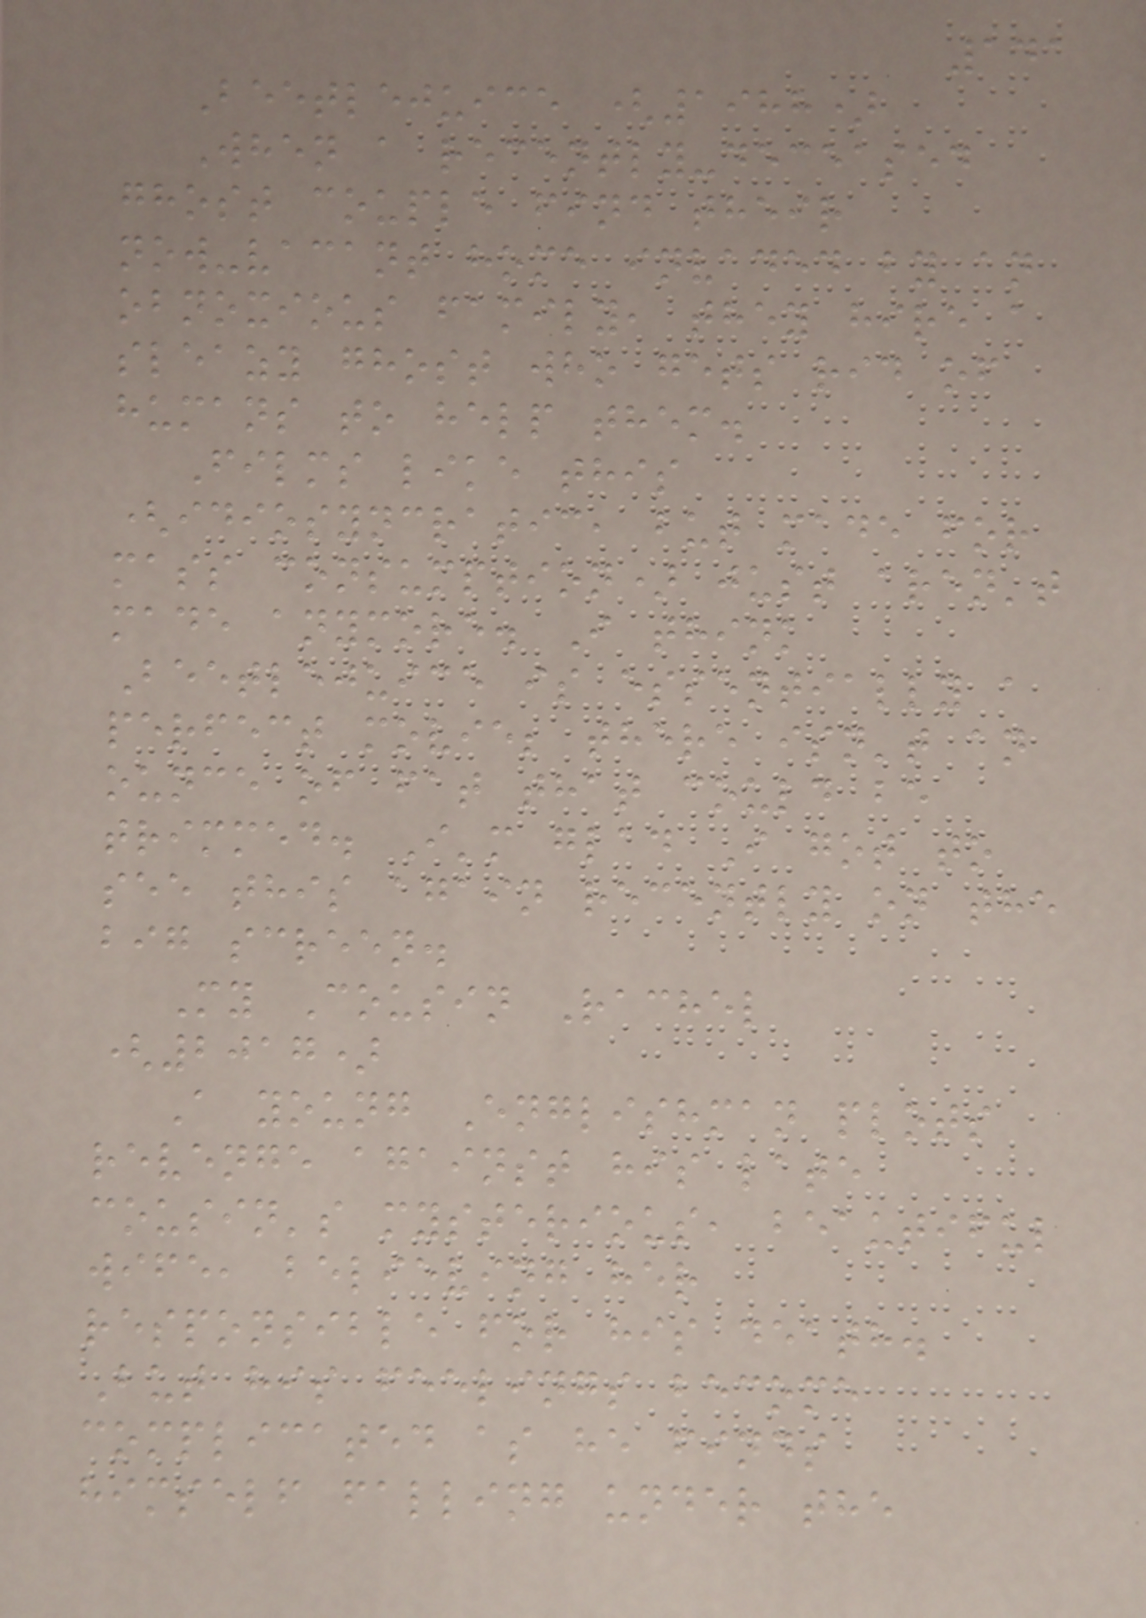141
Beetlejuice (1988)
When a recently-deceased
ghost couple find their
now-vacant home invaded by an
obnoxious family, they hire a
sleazy ghost who gets rid of
humans to help them.
Films like this
(idiosyncratic, but made for
mass consumption) just aren't
made anymore. I think
Beetlejuice is essentially a
perfect movie; there isn't an
ounce of fat that could be
trimmed. I'm glad I got to
see this again recently on the
big screen.
My Cousin Rachel
(2017)
A young Englishman plots
revenge against his late
cousin's mysterious, beautiful
wife, believing her
responsible for his death.
But his feelings become
complicated as he finds
himself falling under the
